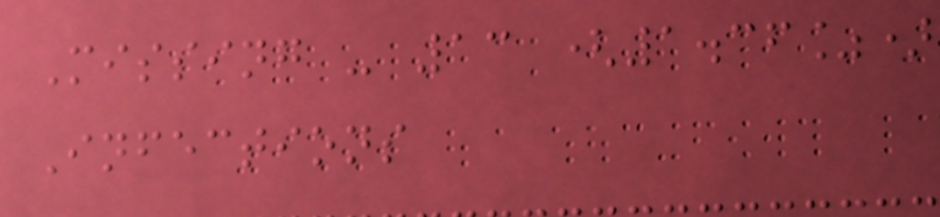Missing - 13 (1.36%)
Infections
